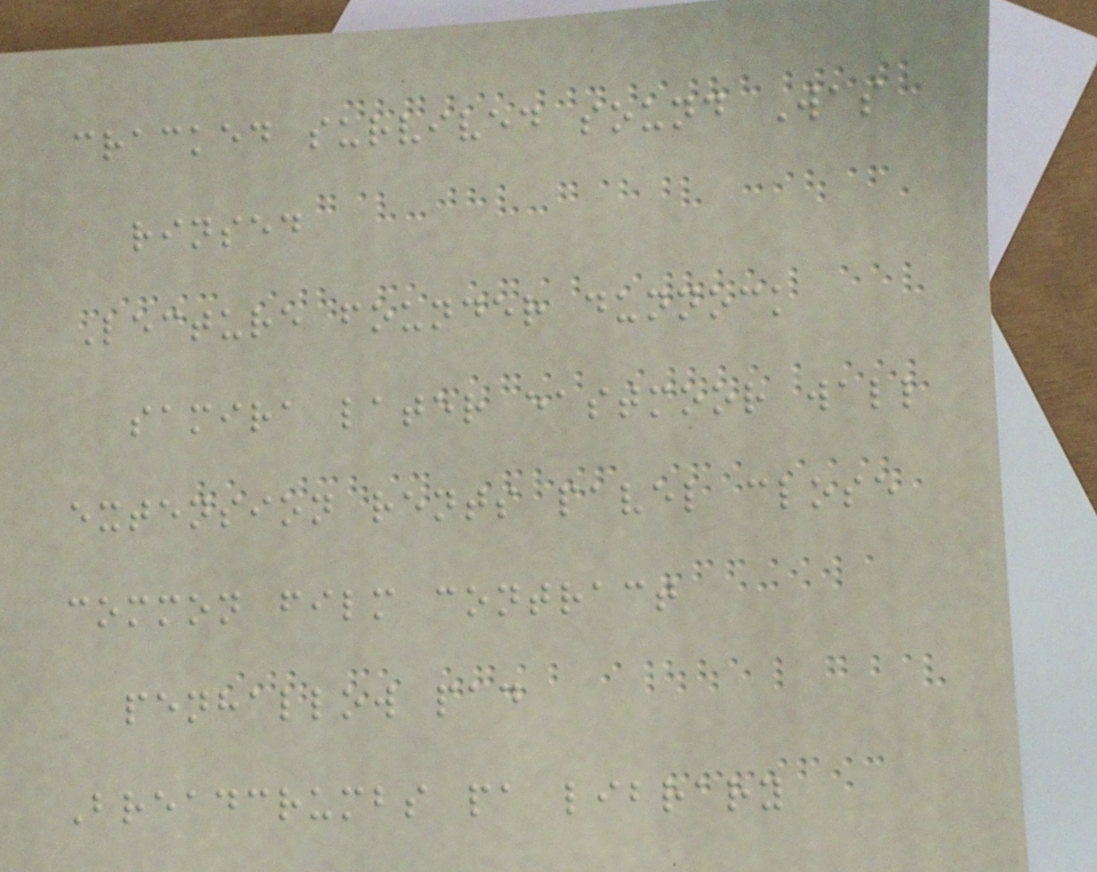cracked survived sound Was
rinsed
Lecture founder dunnock
samira later eastmoor wall
extension rents pavel close
common film contract
penhallow pad
Breadcrumbs pa library
